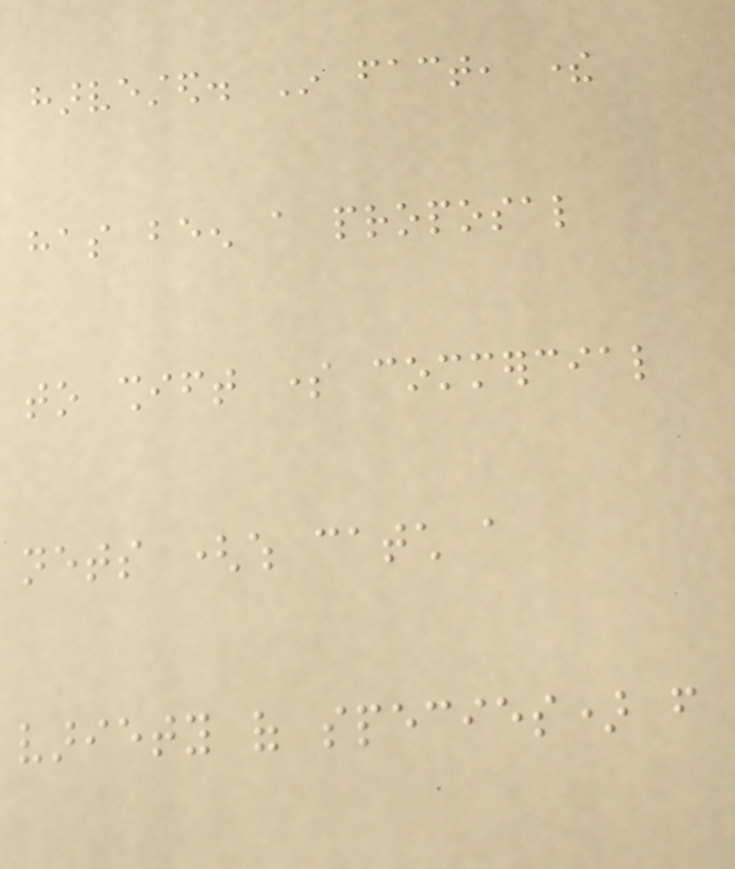harvested. In fact, there
has been a proposal
to shift some commercial
nets (which catch a
variety of species) from
